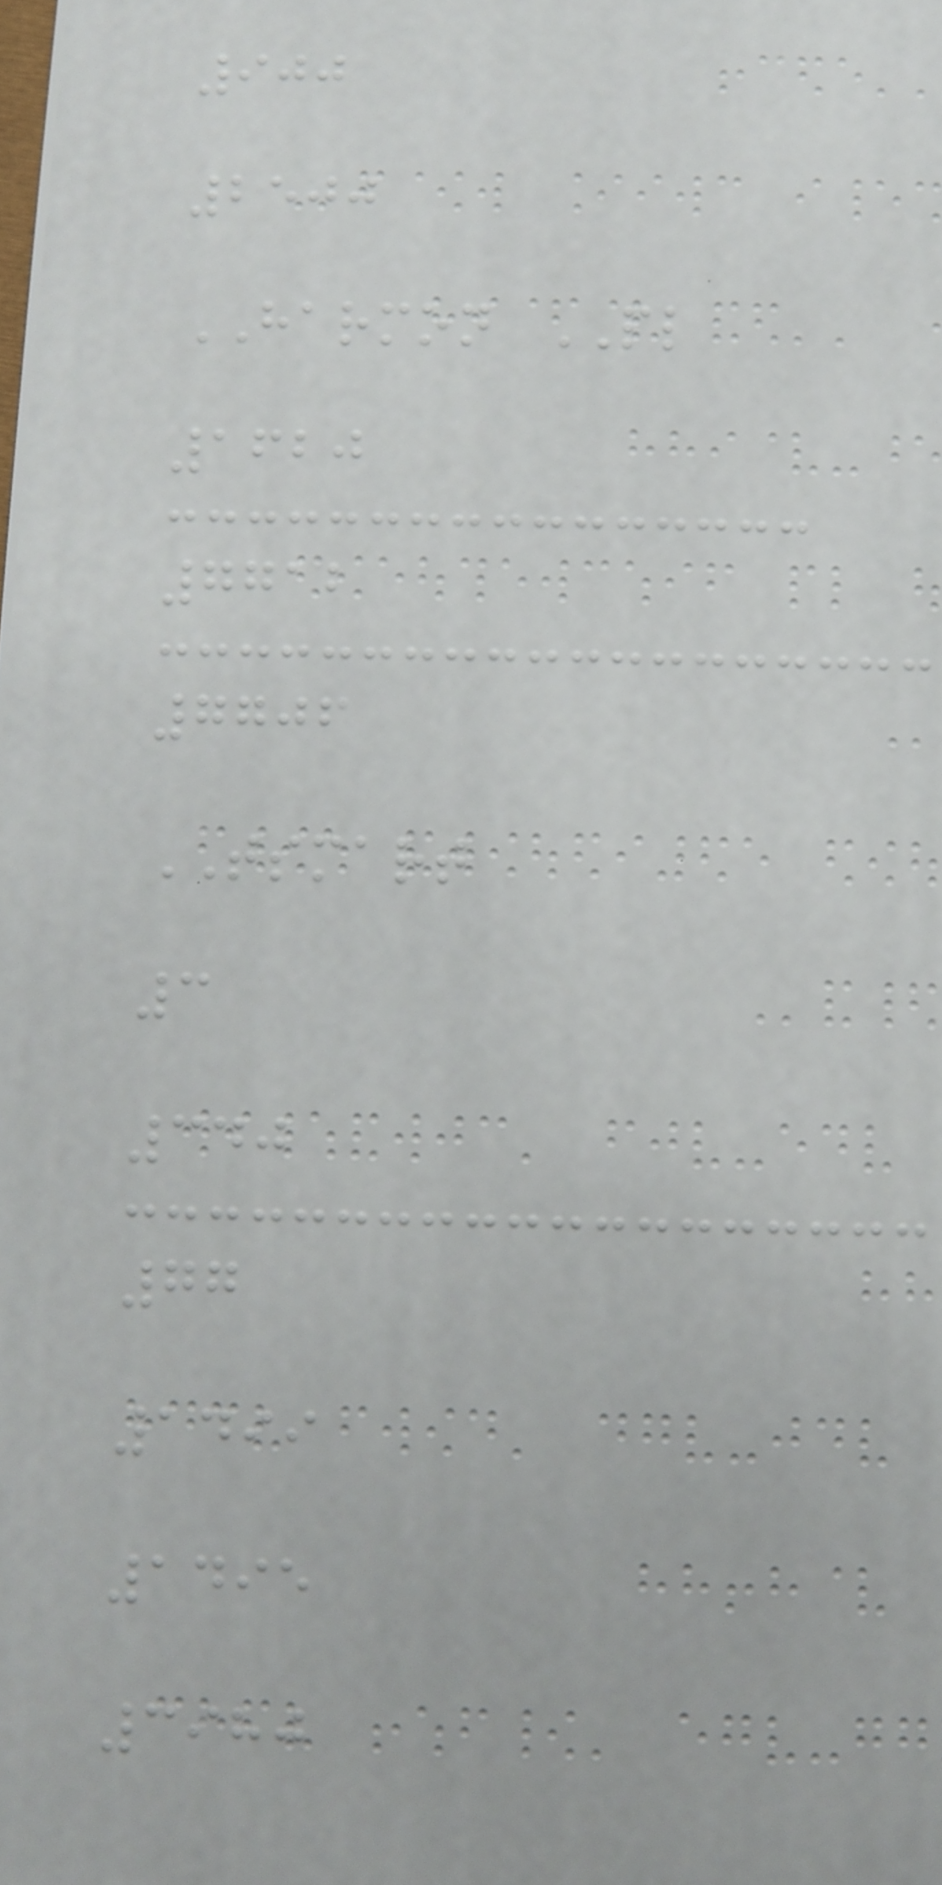900
2500
HARMON PL
1620
7712
7706
TSMART
3
340
77
1499
1495
3980
